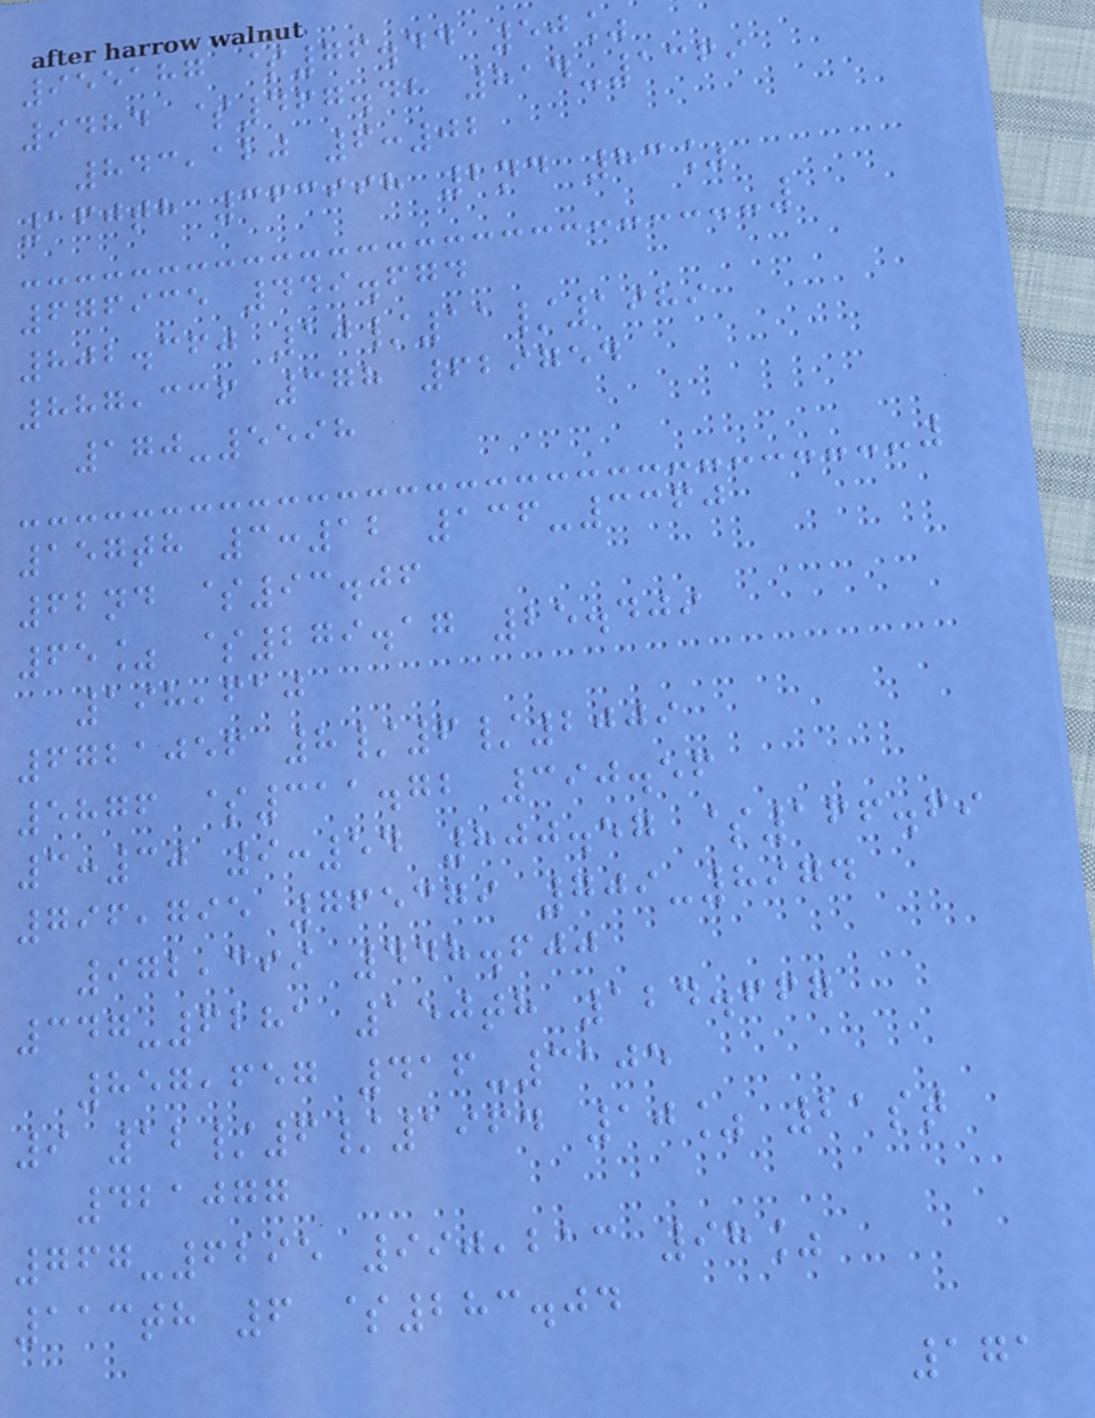955187 $76.44 50%
9484 $467.48 814-1369
843,120 6:02
160th 363998 2nd 83%
676935 449.674
802.360 10/11/1989
887,336 378 629754
170-5598
157th 3:12 136-3360
62nd $93.06
65% $279.17 25.409
198,610
6721056 8/6/2009
5876 $311.72 390.56
3:30 9:54 800.57 $166.69
796,795 765379 709-8974
972,399 448.600
347-6281 150th 124.667
857,657 416-3105
9 12/6/1964 10% 21st
421077
767-6295 990,213 98%
113th 6 $283.04
171
